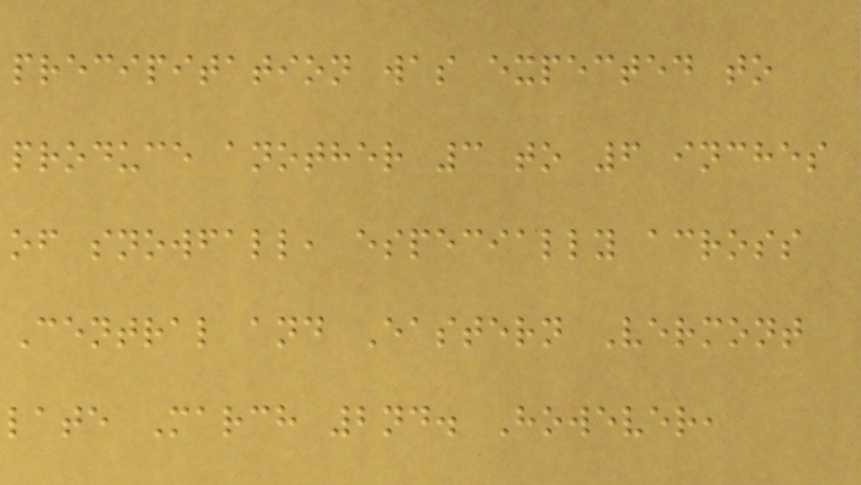precipitation was expected to
produce another 3 to 6 inches
of snowfall, especially across
Central and Eastern Vermont
late March 2nd. However,
